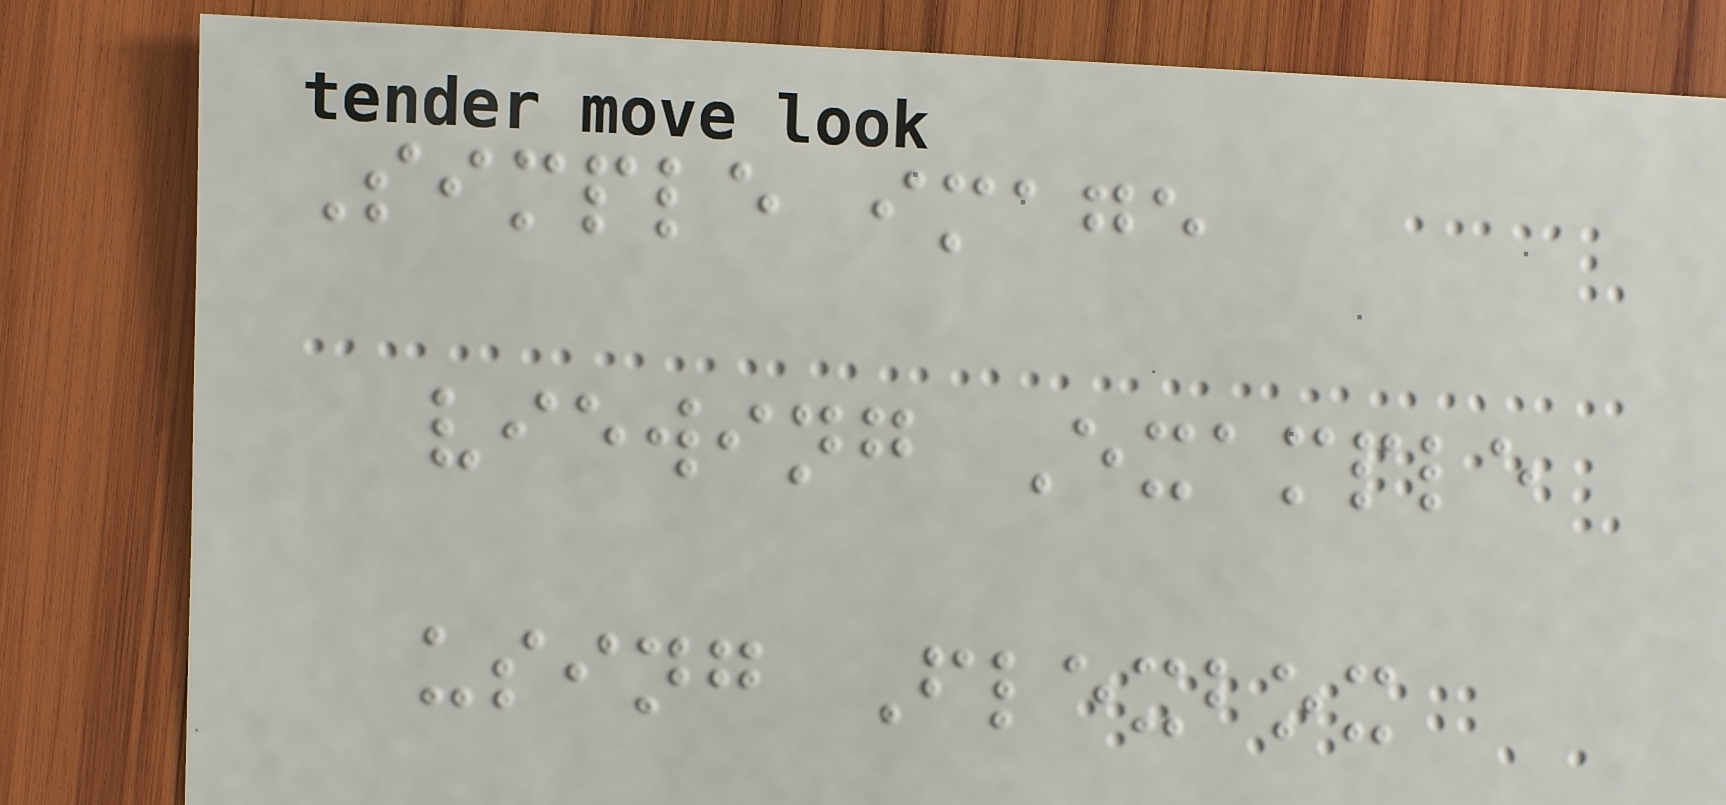Simple image
viewing Example
using Flexbox
